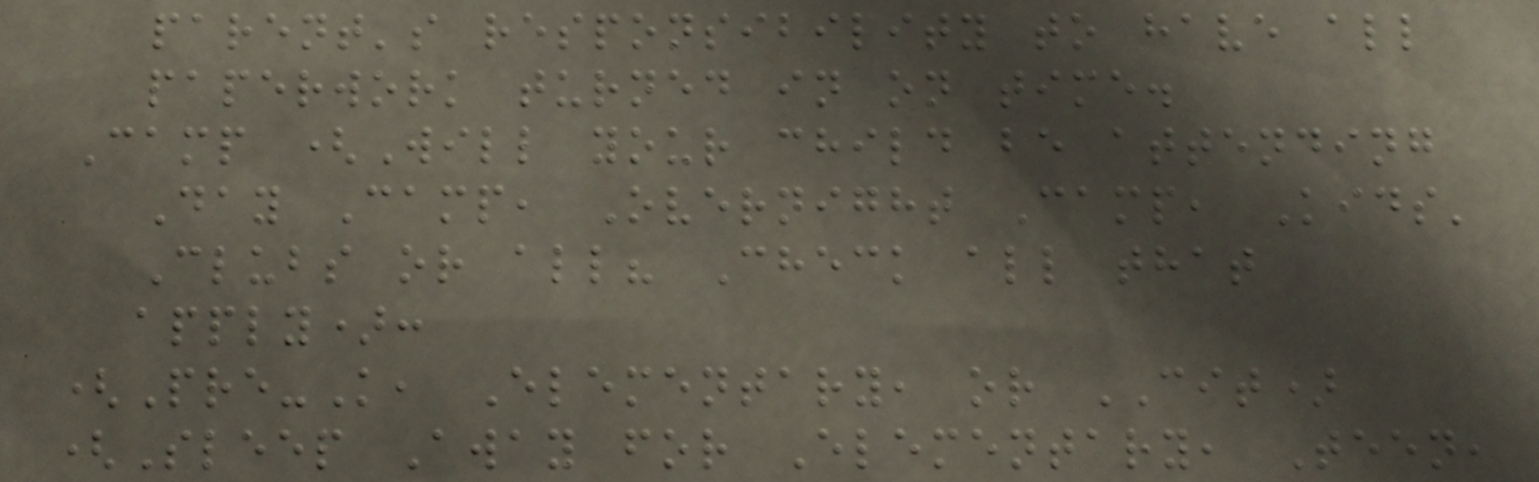parent's responsibility to have all
paperwork turned in on time.
Camp (Will your child be attending
Day Camp, Overnight Camp, Kids'
Clubs or all? Check all that
apply):
(Pre-K, Elementary, or CIT)
(Sleep Away for Elementary, Teen,
